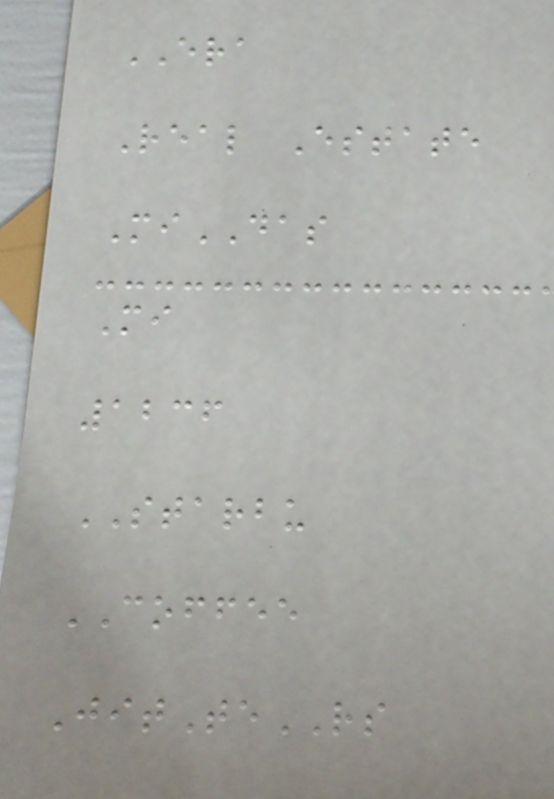ERA
Real Estate
MiDAS
Mi
1236
STARBU
COFFEE
JitTeRS
